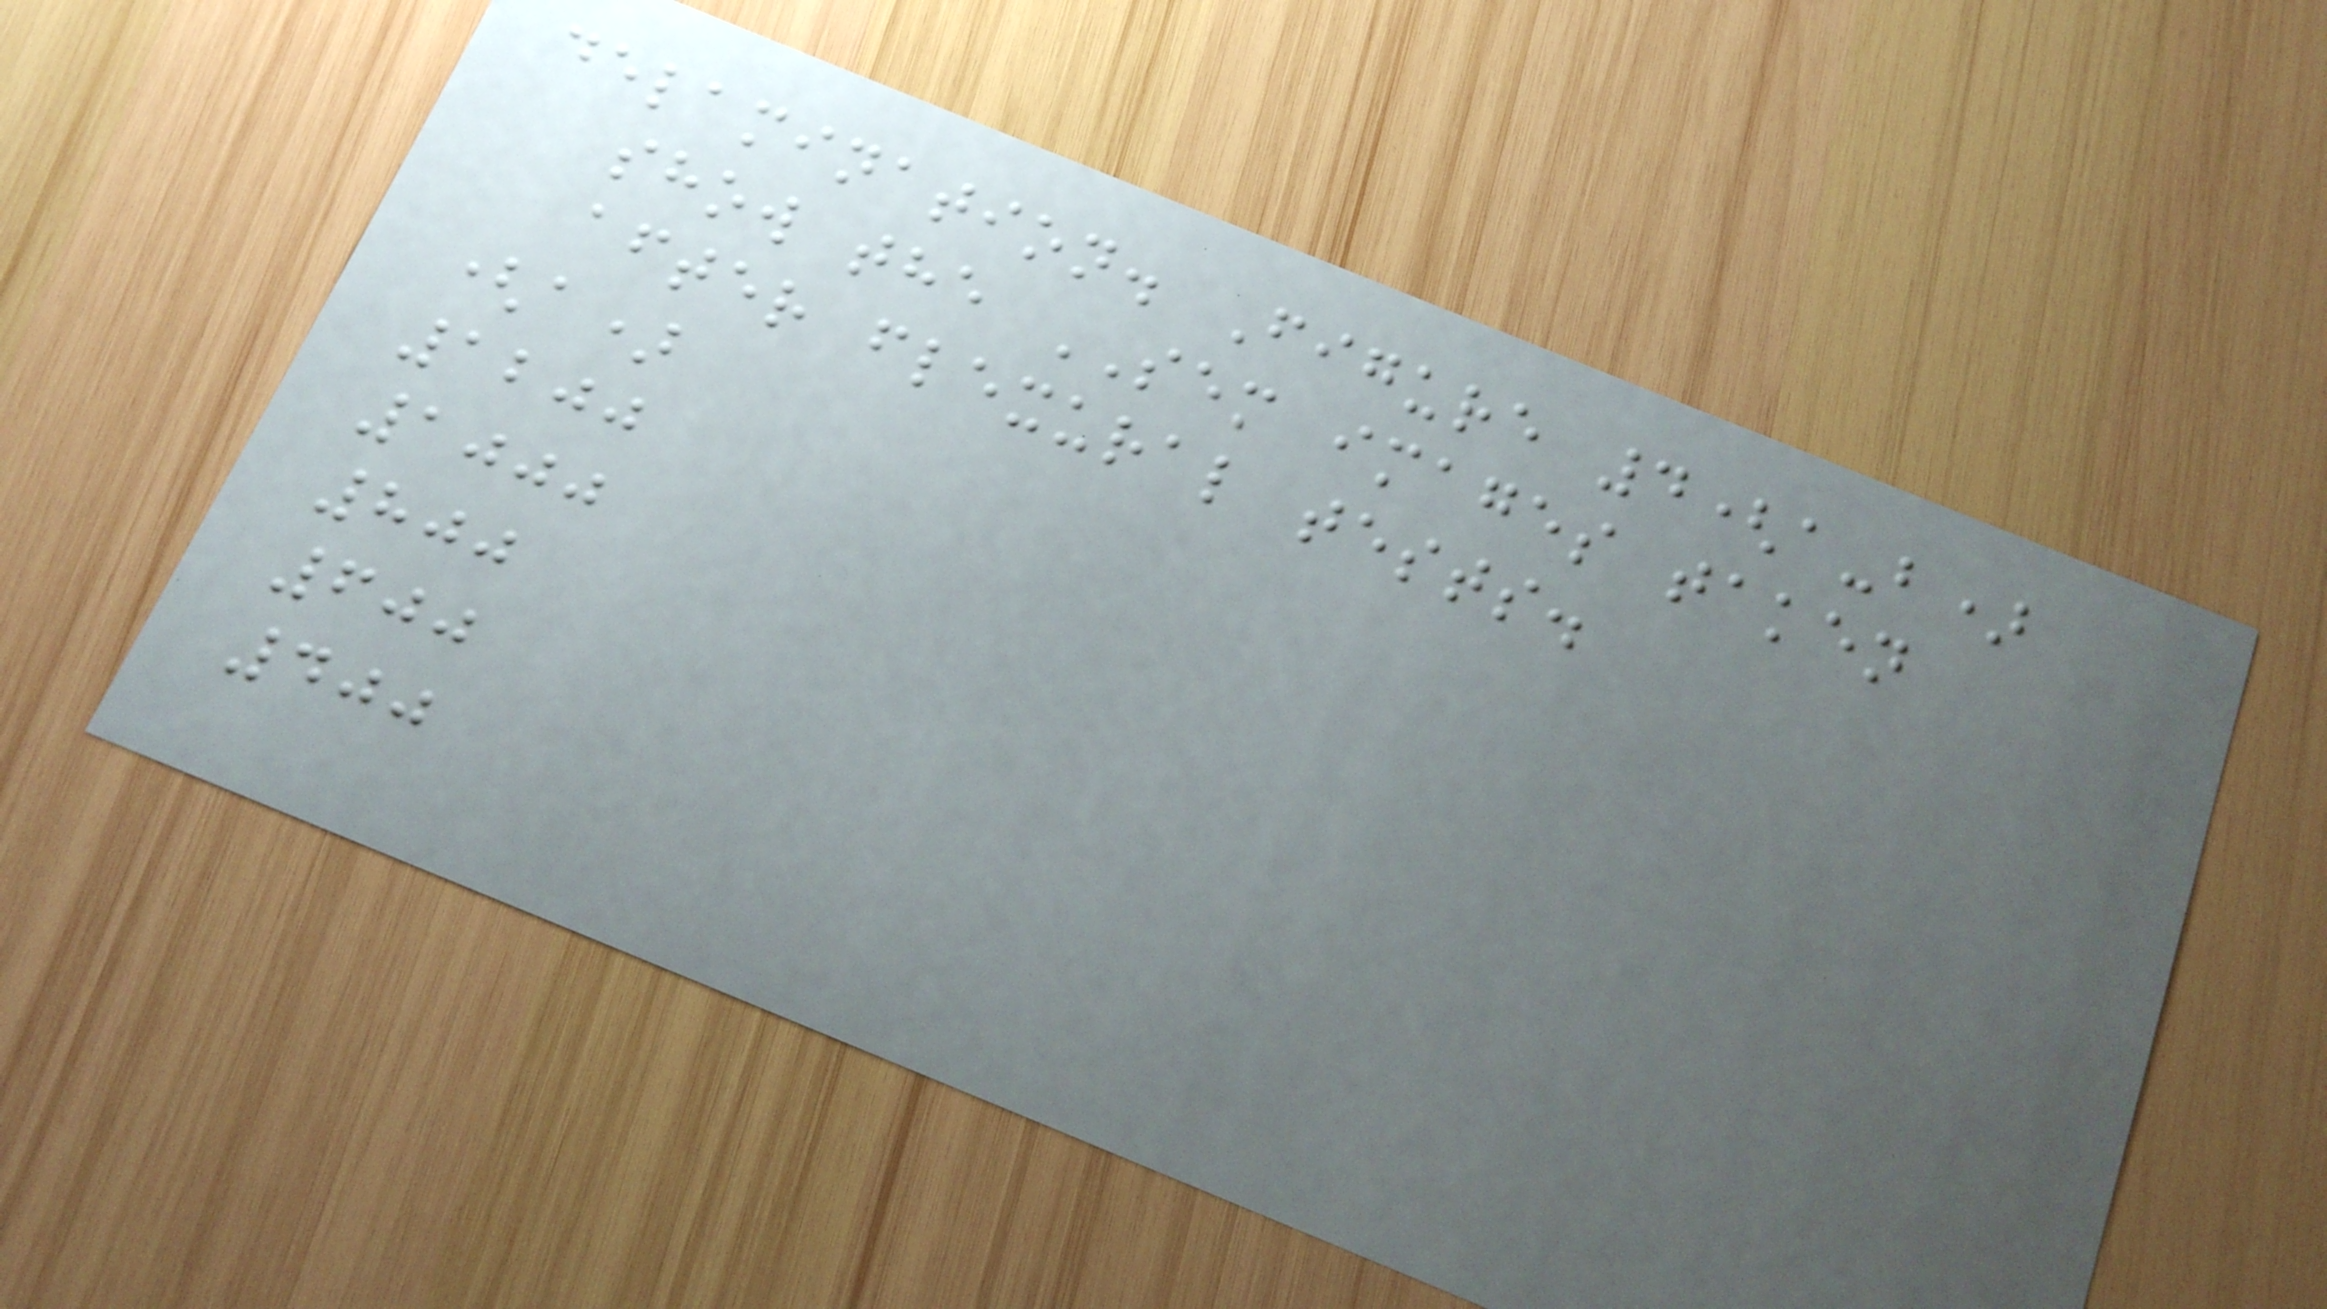delamination. Figure 4(a-b)
show the SEM images taken
after flexural tests.
(a)
1200
1000
800
600
400
